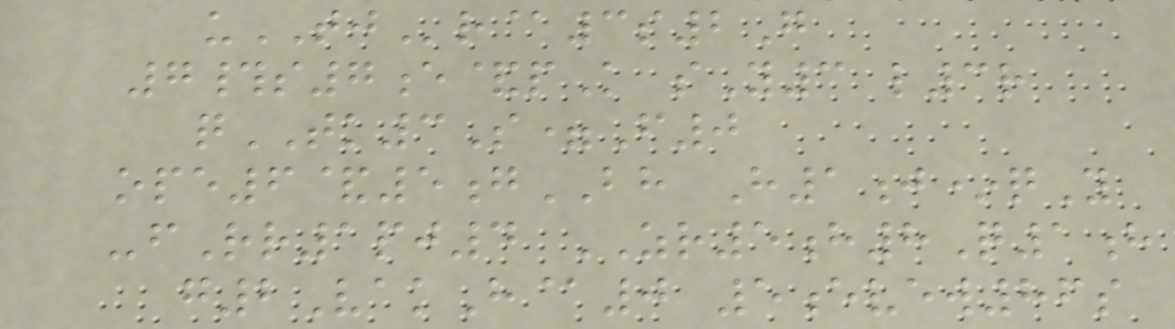uTJr@3s2G
7#s7e&pK sY3 l3r
qTK3S=F0
ope6&5gBH H1j*qY
-fRr1pj4 ZR5h8Q1h
g2VakH@0 5evew86s
